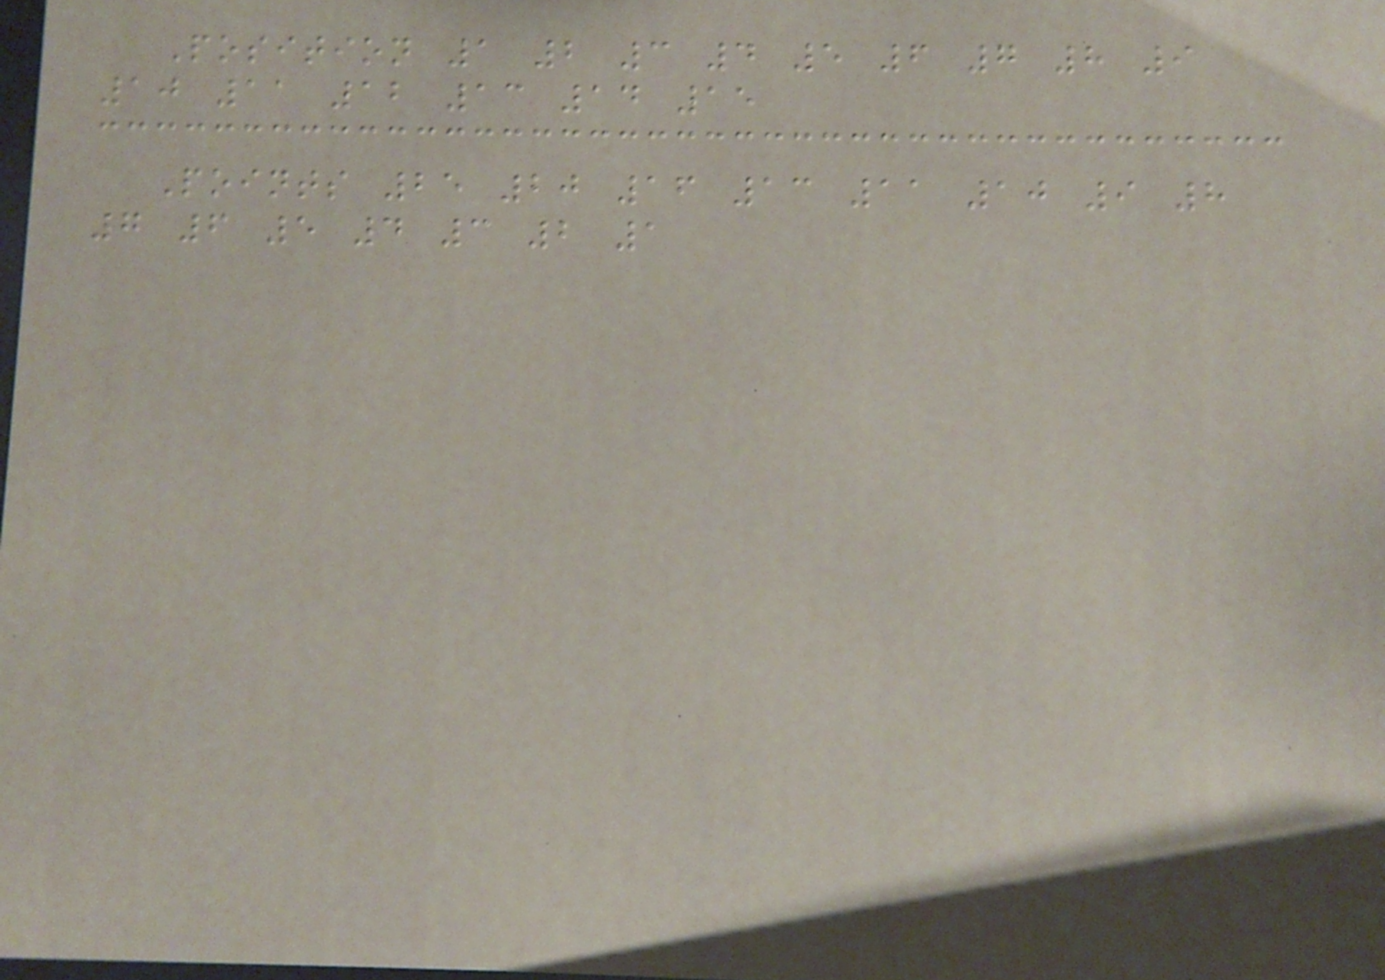Position 1 2 3 4 5 6 7 8 9
10 11 12 13 14 15
Points 25 20 16 13 11 10 9 8
7 6 5 4 3 2 1
